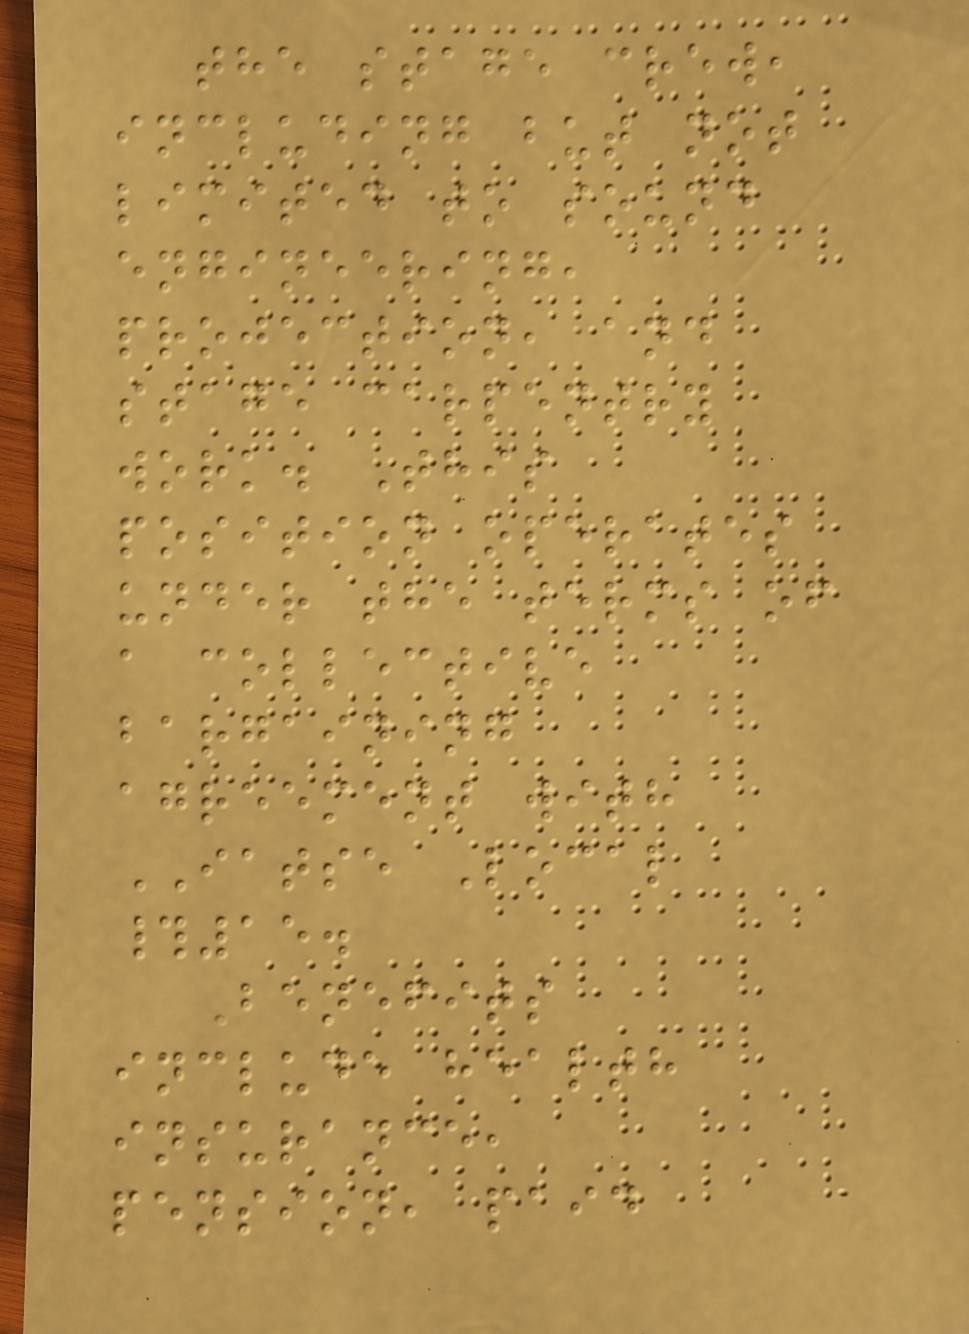the stage crew,
including but not
limited to sound
engineering,
projection, and
stage carpentry
work. This
position operates
under the terms of
a collective
bargaining
agreement with
IATSE Local
#15.
Benefits
include health
insurance,
pension, paid
